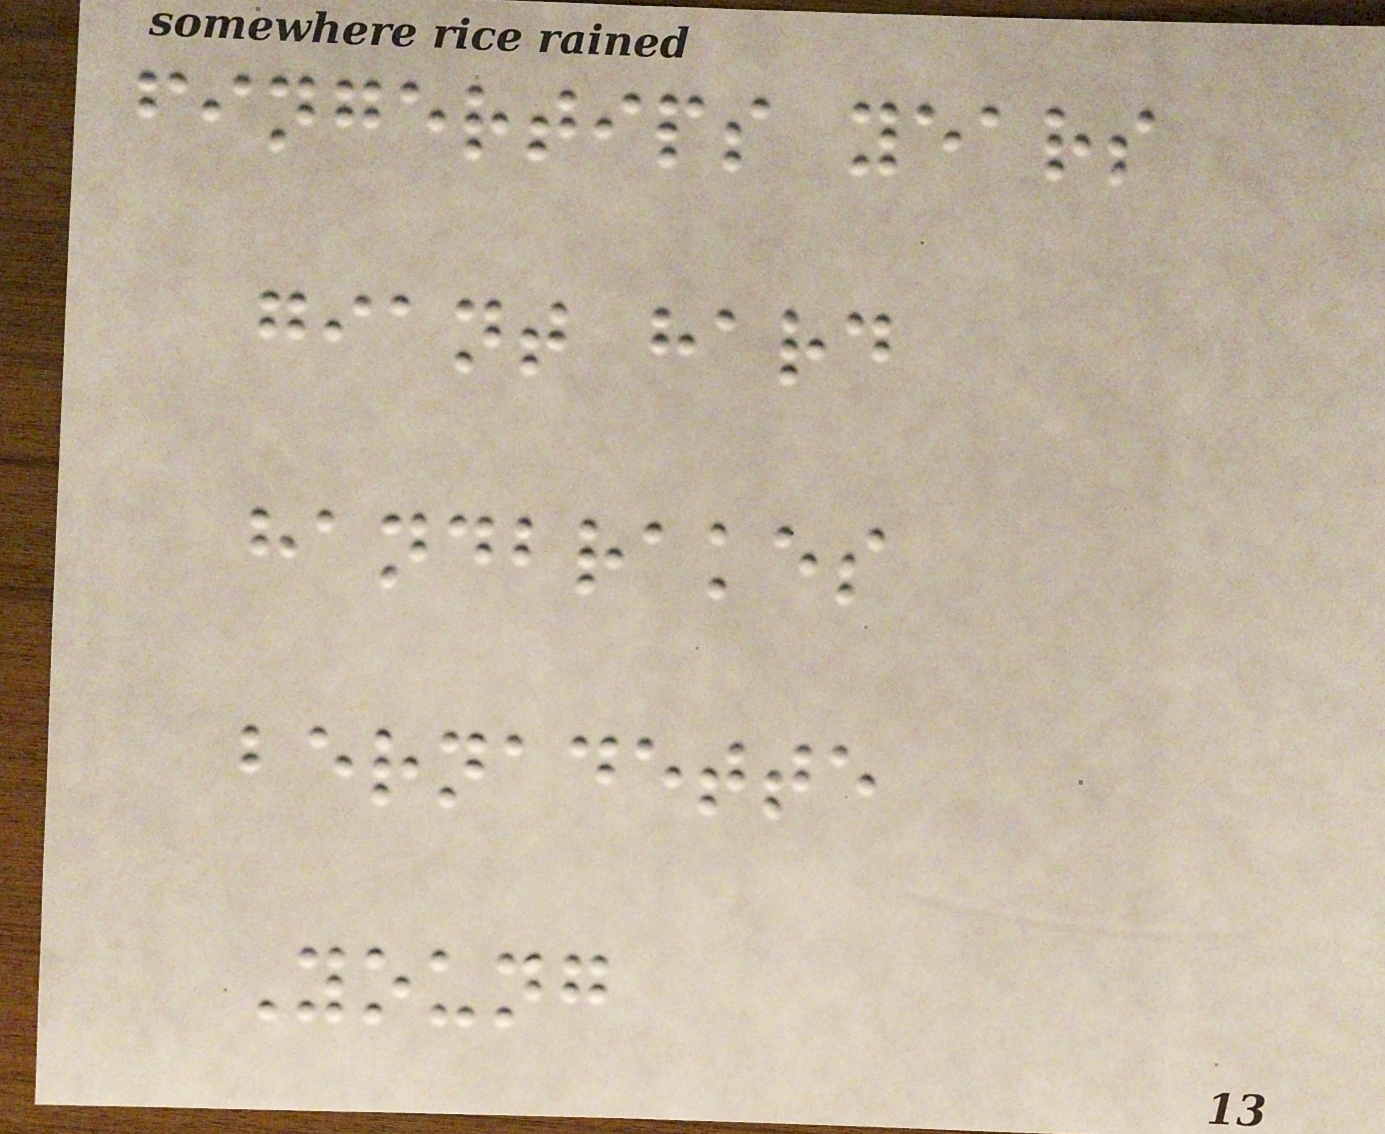fingertips years
giant hard
handbrakes
bernadette
Young
